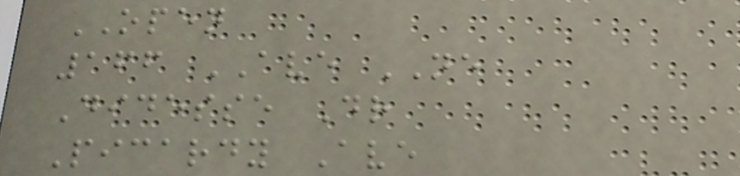OPEN
166 AVE NE
Didesse Dr
Picardy Ave
